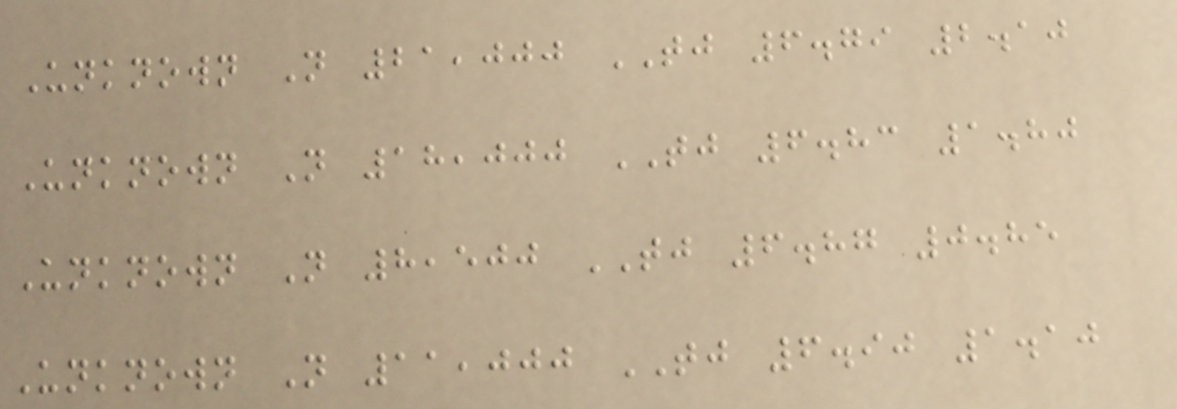Unknown N 21,000 TJ 6.79 2.10
Unknown N 18,000 TJ 6.83 1.80
Unknown N 8,500 TJ 6.87 0.85
Unknown N 11,000 TJ 6.90 1.10
